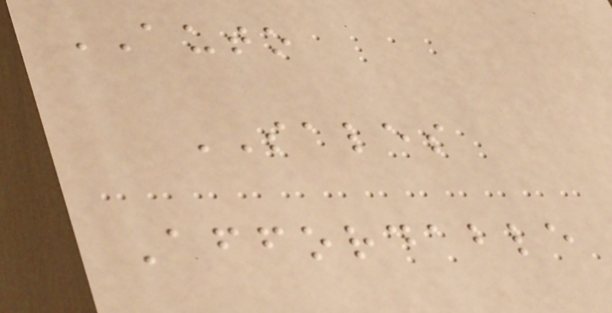AUTO
SALES
Affordable
